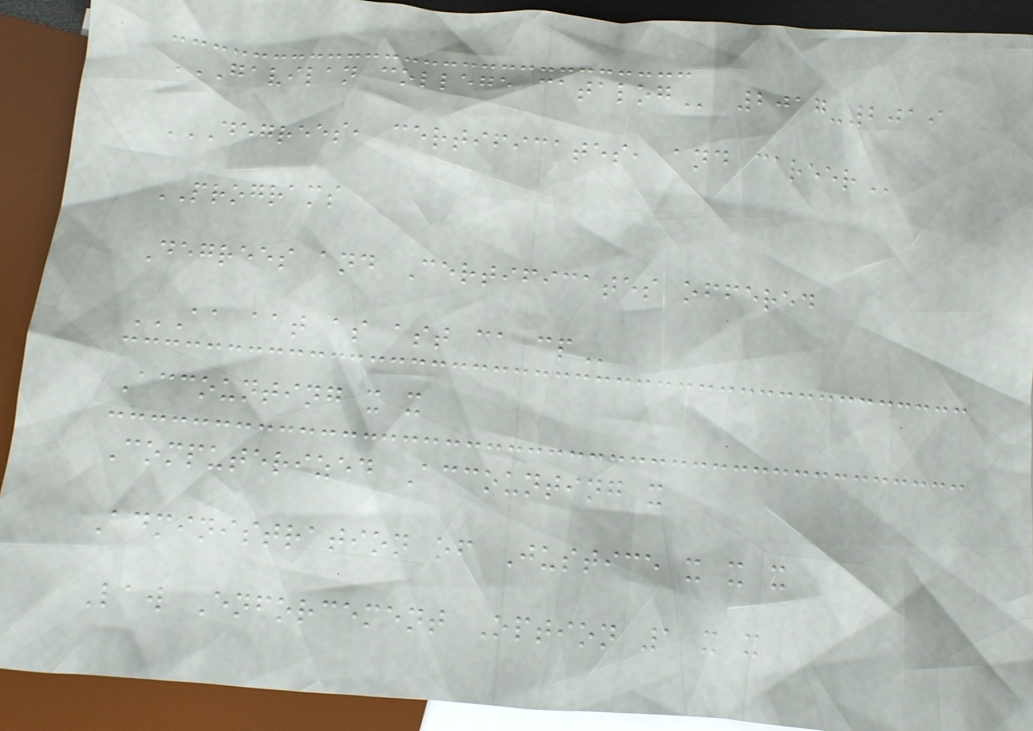GAVILAN COLLEGE CATALOG 2017-2019
DEGREES, CERTIFICATES, AND CAREER
PROGRAMS
Degrees and Certificates offered
AA AAT AS AST CA CP
Accounting x x
Computerized Accounting x
Administration of Justice x x x
Law Enforcement Option 1 x x
